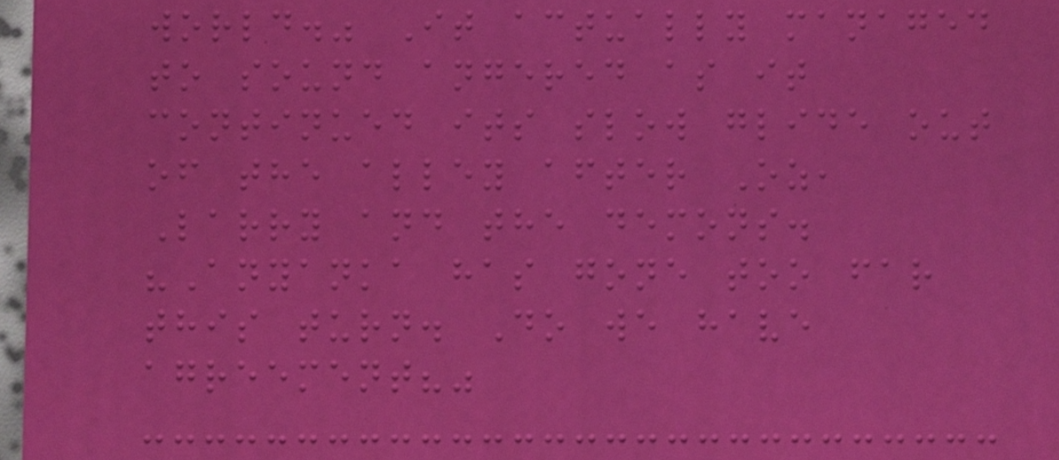world." It actually managed
to sound angered as it
continued its slow glide out
of the alley after Oz,
Larry and the demons.
"Anyanka has gone too far
this turn. Do we have
agreement?"
